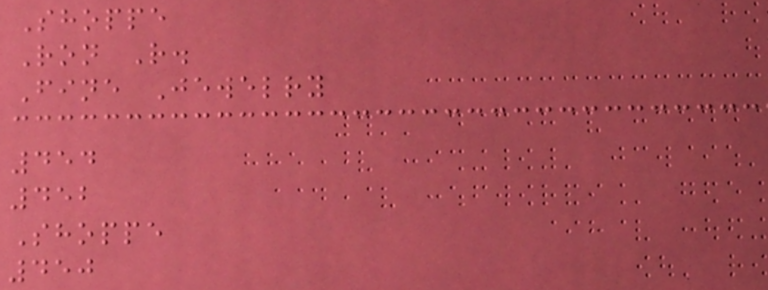Shoppe
Ron R.
Fine Jewelry
454
452
Shoppe
450
